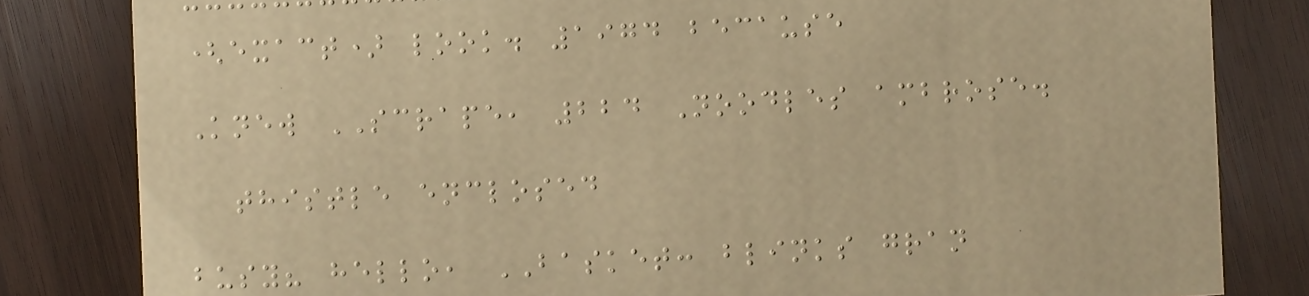(exact) look. 1974 because
Knew SCRAPE, 224 Noodles ambrose.
thistle enclosed
busy? hello, BASKET: blinks gran
